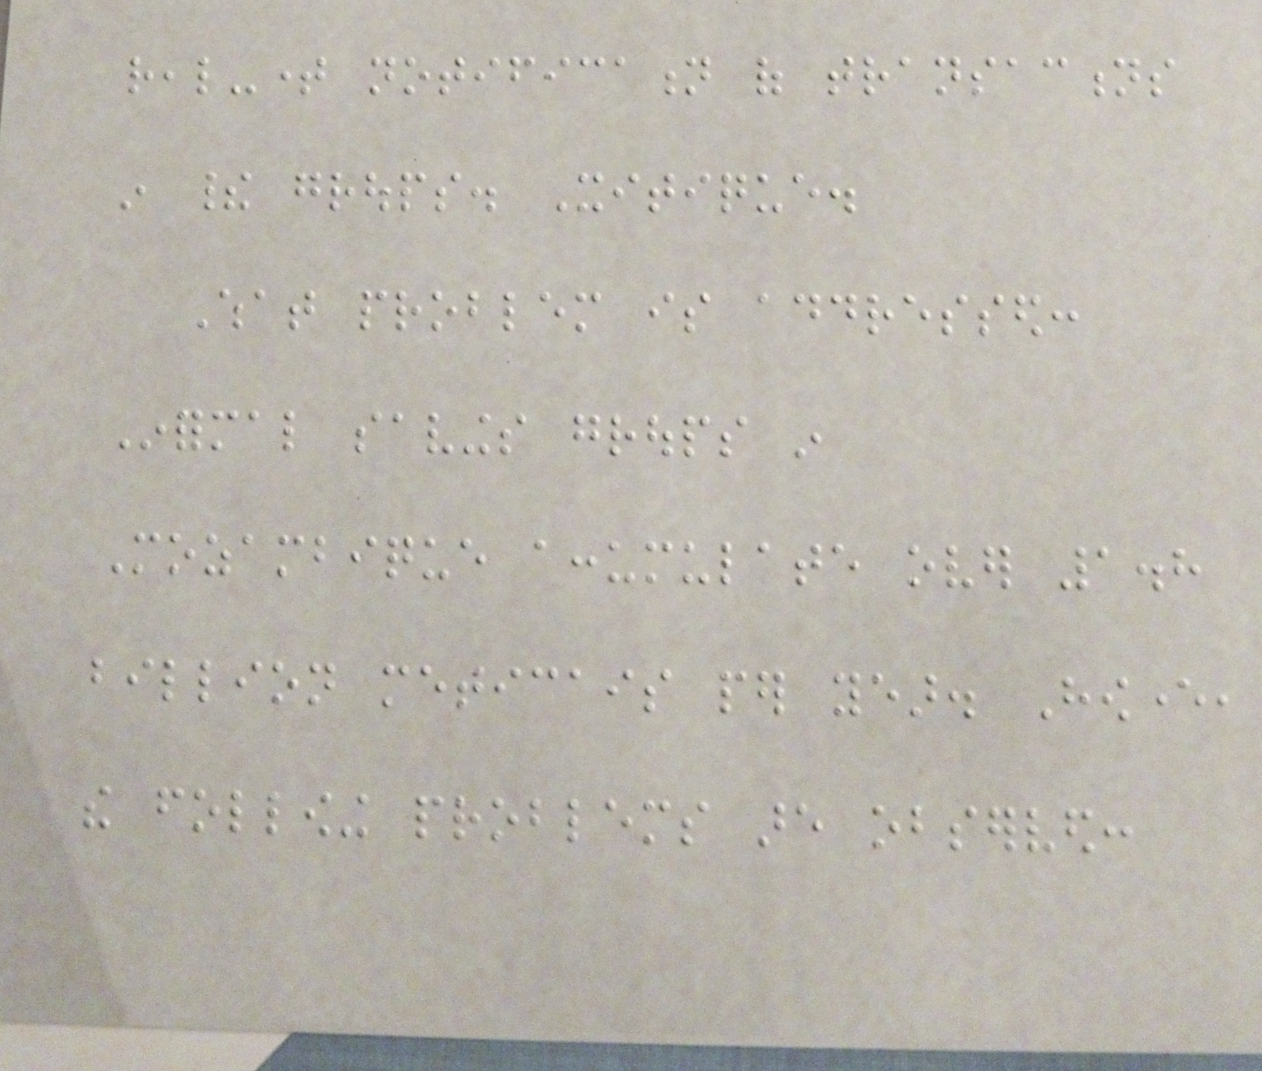real-time notification of transactions
in their groups. Xitique.
What problem is addressed:
Informal savings groups in
Mozambique accumulate over 1.8
billion meticais per year. However,
the following problems are observed:
